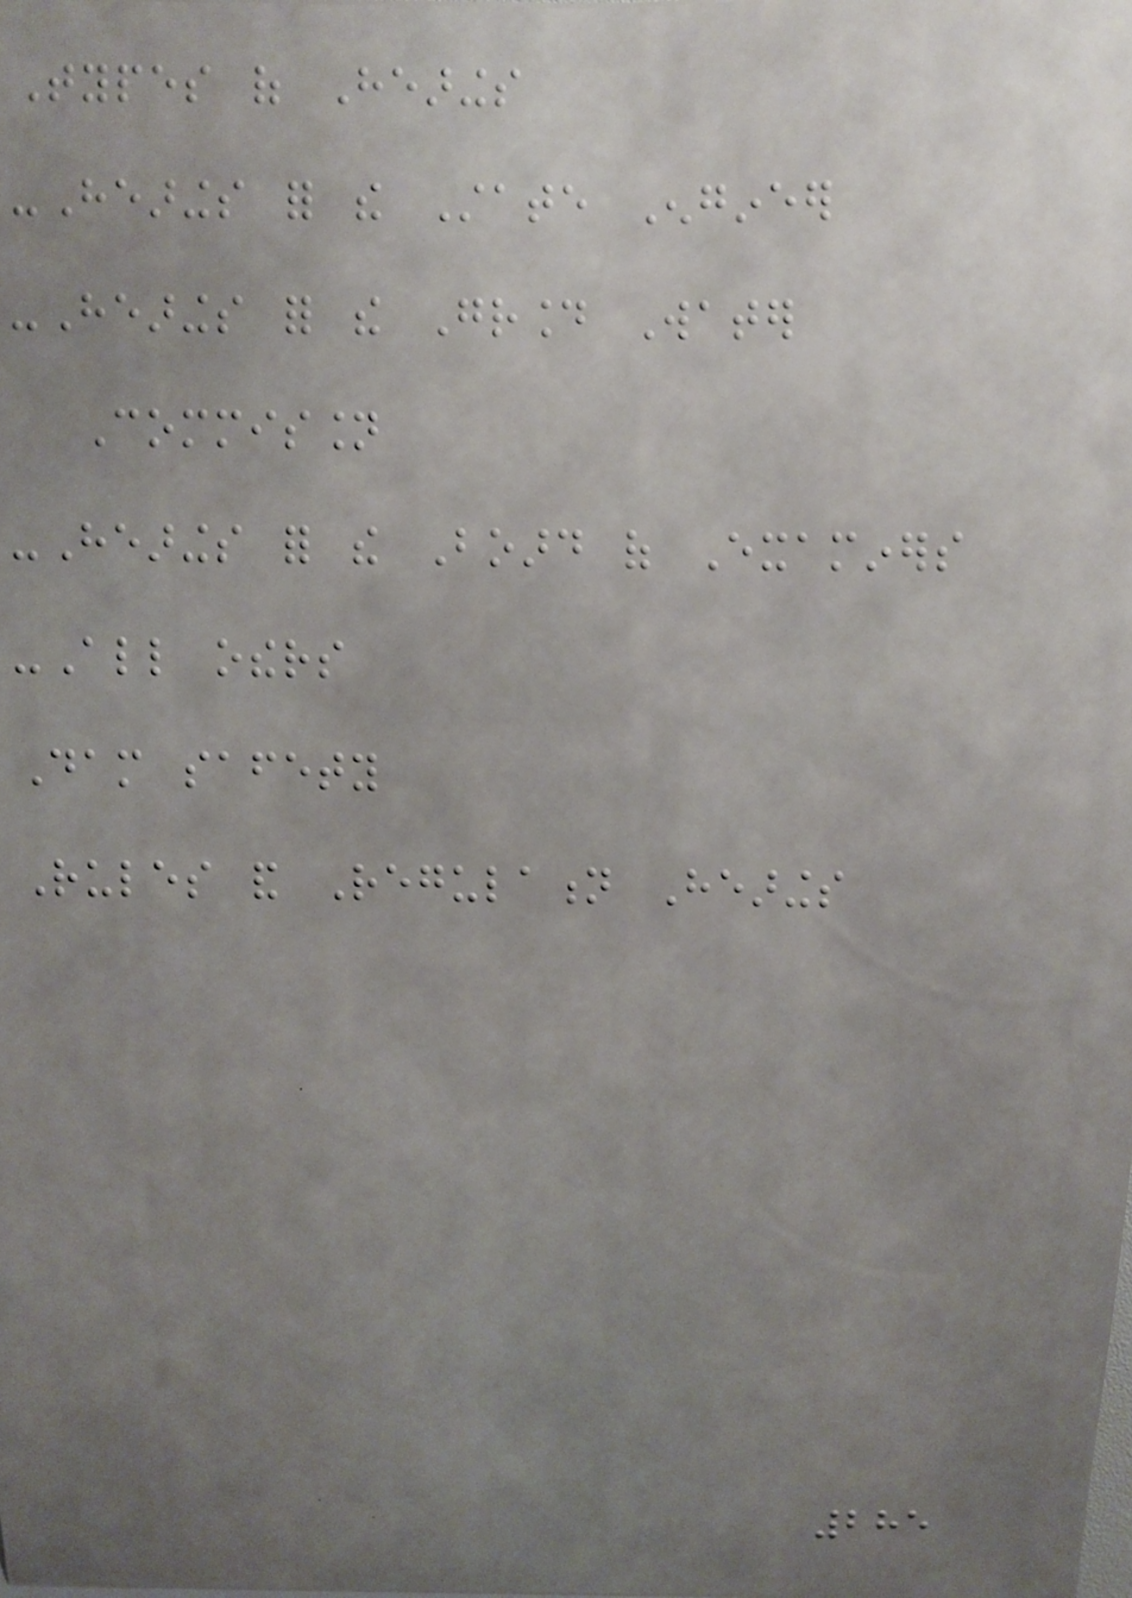Types of Hearings
-Hearings for the State Engineer
-Hearings for the Ground Water
Commission
-Hearings for the Board of Examiners
-All others
Dam safety
Rules and Regulation Hearings
285
